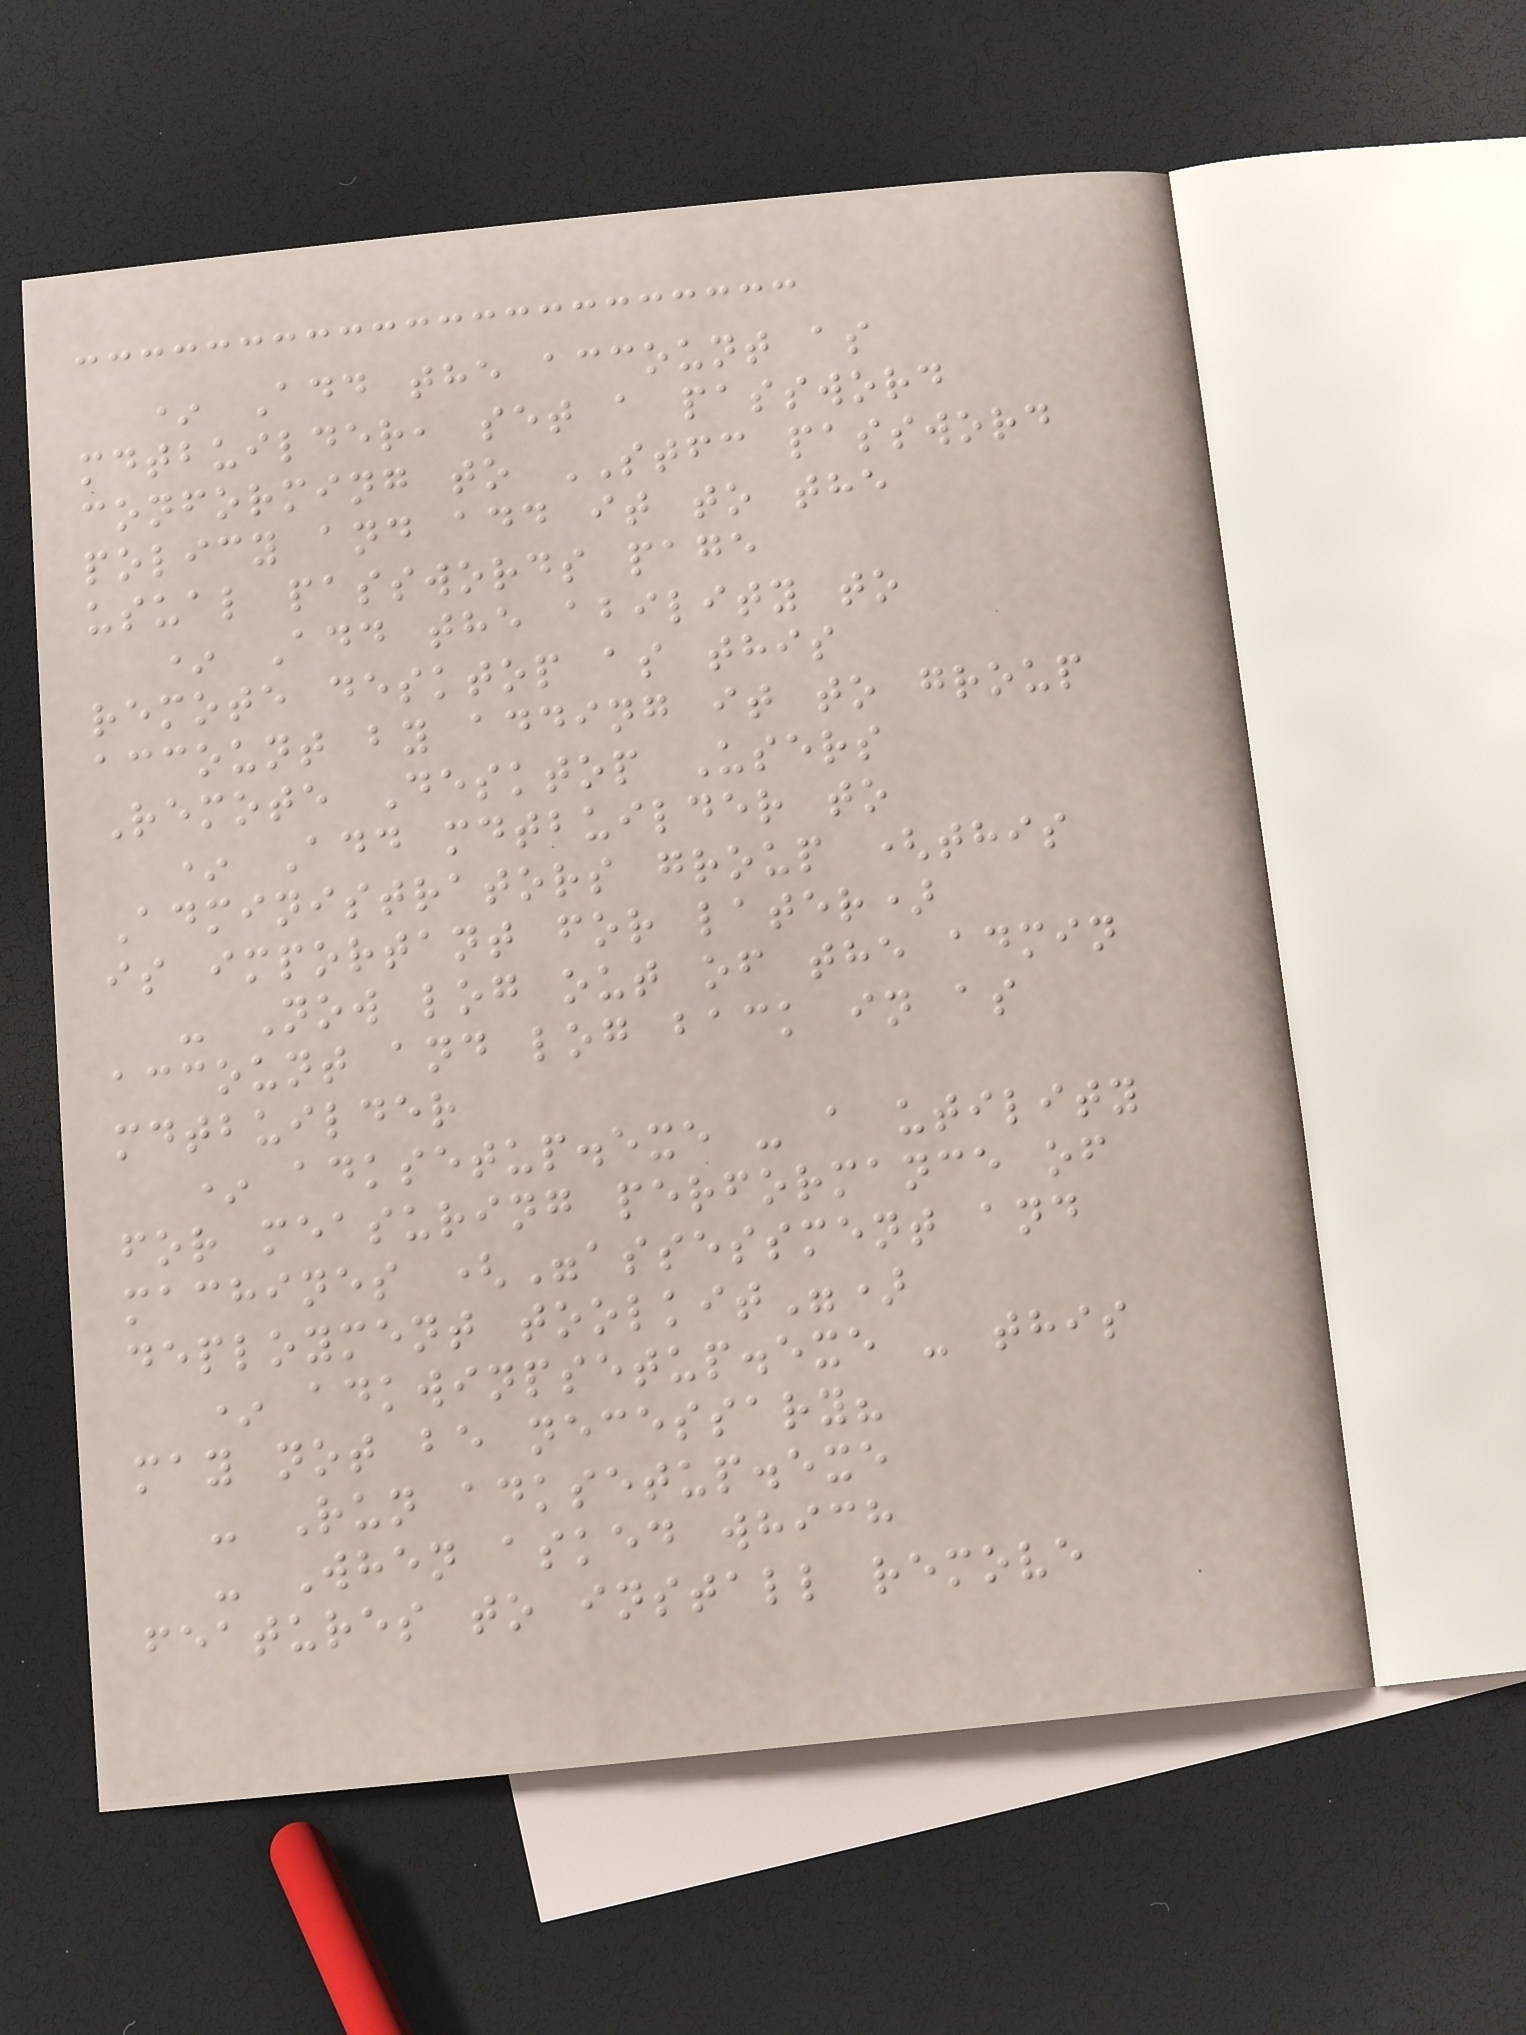* Add the account as
mdtbuilder, set a password
conforming to STFC password
policy and add it to the
usual passwords page
* Add the ability to
remote desktop as this
account by adding it to group
Remote Desktop Users
* Add mdtbuilder to
Administrators group (this
is important for later)
- Now log out of the admin
account and log back in as
mdtbuilder
* adksetup.exe - a utility
for measuring performance of
machines ("assessment and
deployment toolkit")
* adkwinpsetup.exe - this
may not be necessary?
- Run adksetup.exe
- When asked which
features to install remove
